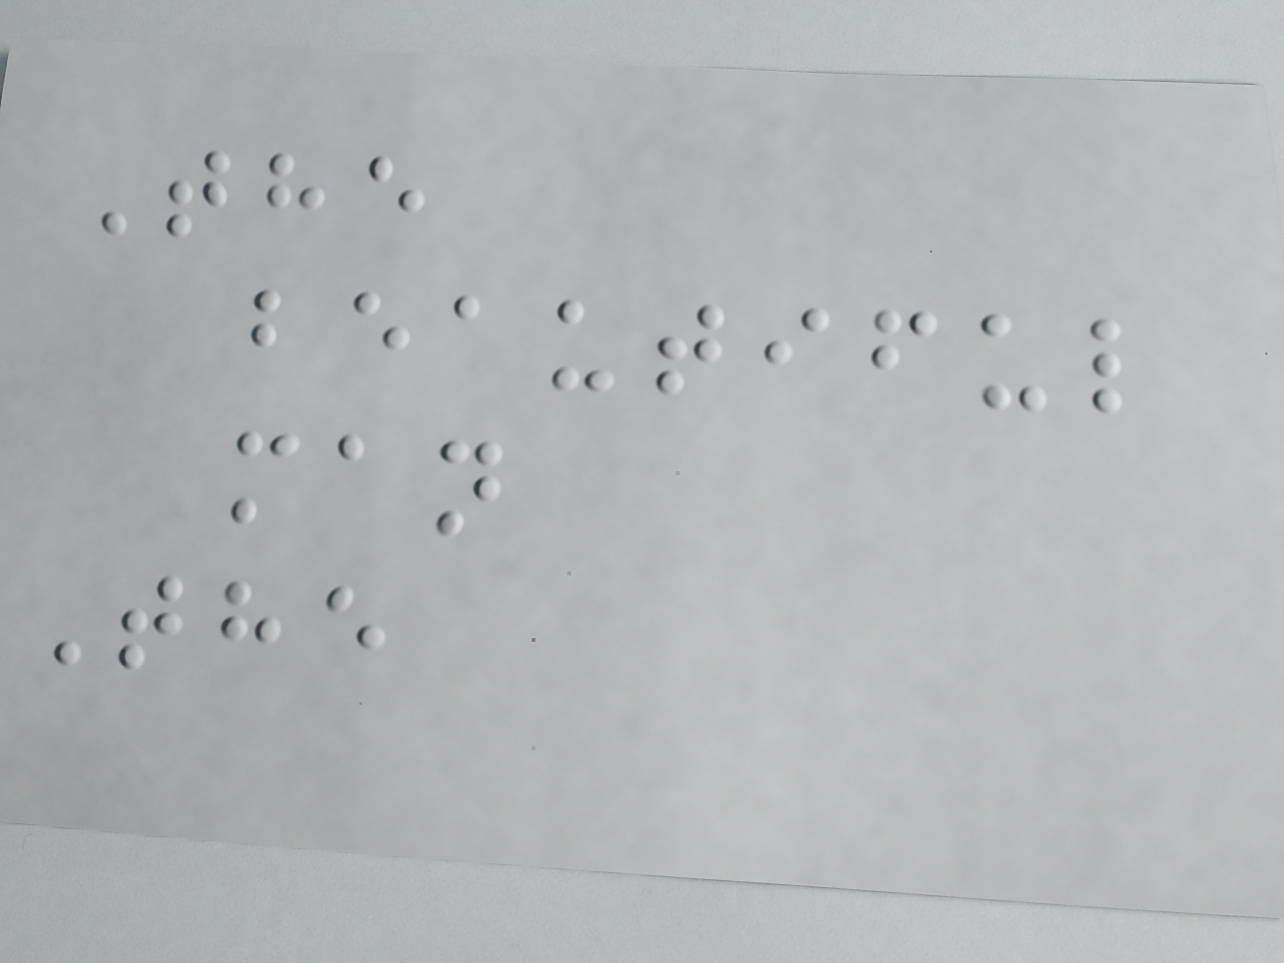The
beautiful
man
The
